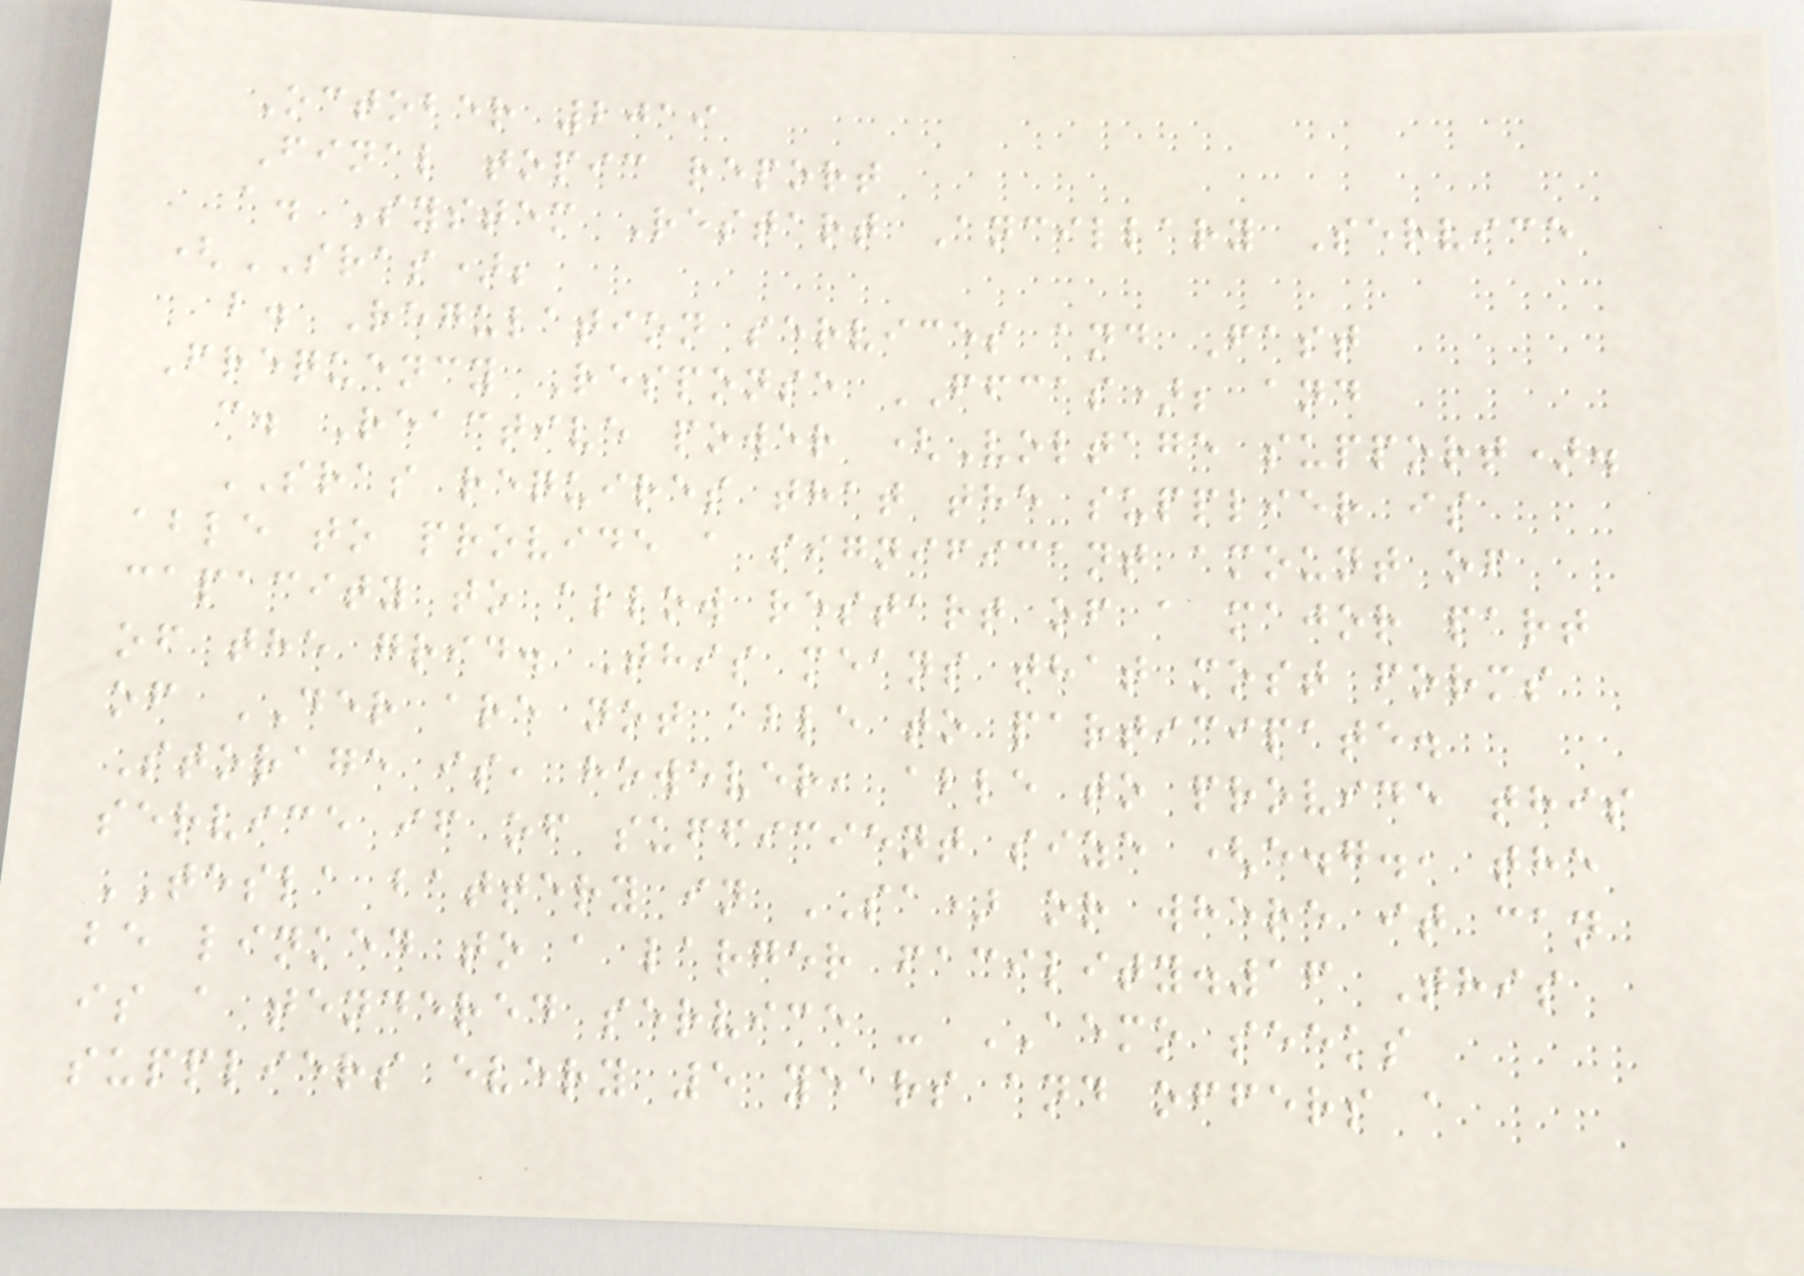October 2019
Final topic report
a. System Restart Ancillary Service
(SRAS);
b. Regulation services and Fast
Frequency Response FFCAS); and
c. Reactive power (Voltage support).
SRAS requires that the supplier is
able to provide a significant amount of
capacity to allow restart of a major part
of the grid. This means that most forms
of DER are not able to participate.
Storage is, however, able to provide this
service if of sufficient size (e.g., the
TESLA battery in SA) or where it can
be linked to a larger facility.16 This
is a tendered service - AEMO seeks
suppliers every 5 years and offers a
